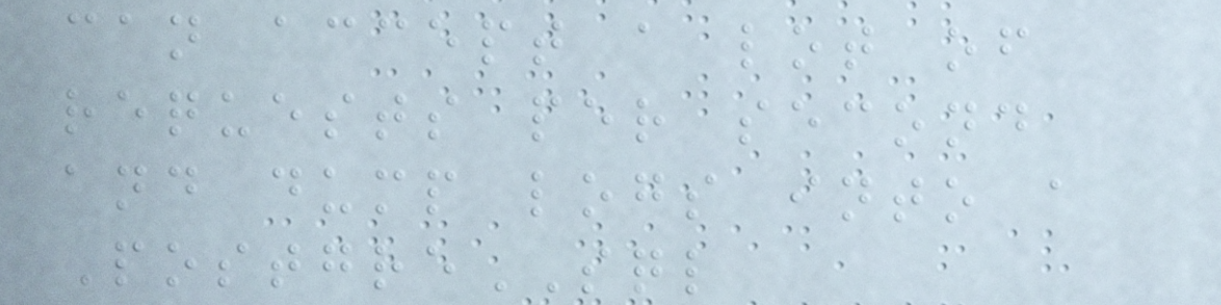can accept a lot of
requests per second
and dump logs into a
PostgreSQL
